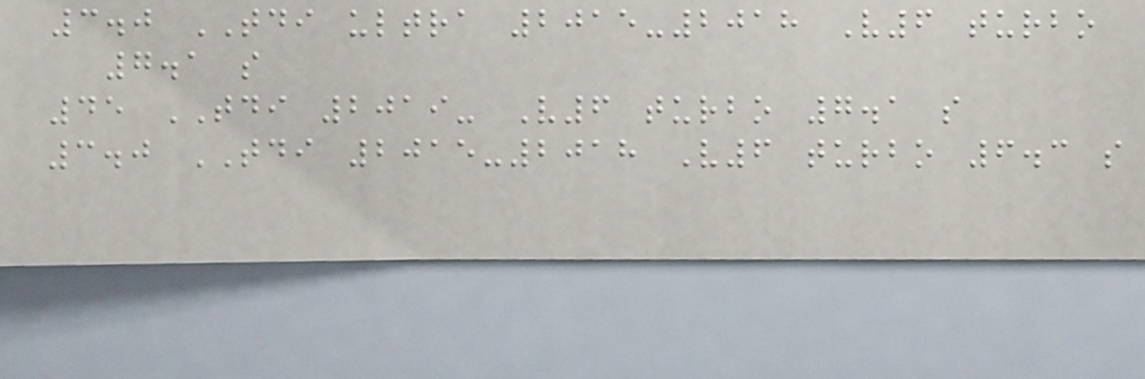3.0 TDI ultra 2015-2018 V6 turbo
7.1 s
45 TDI 2019- V6 turbo 7.1 s
3.0 TDI 2015-2018 V6 turbo 6.3 s
